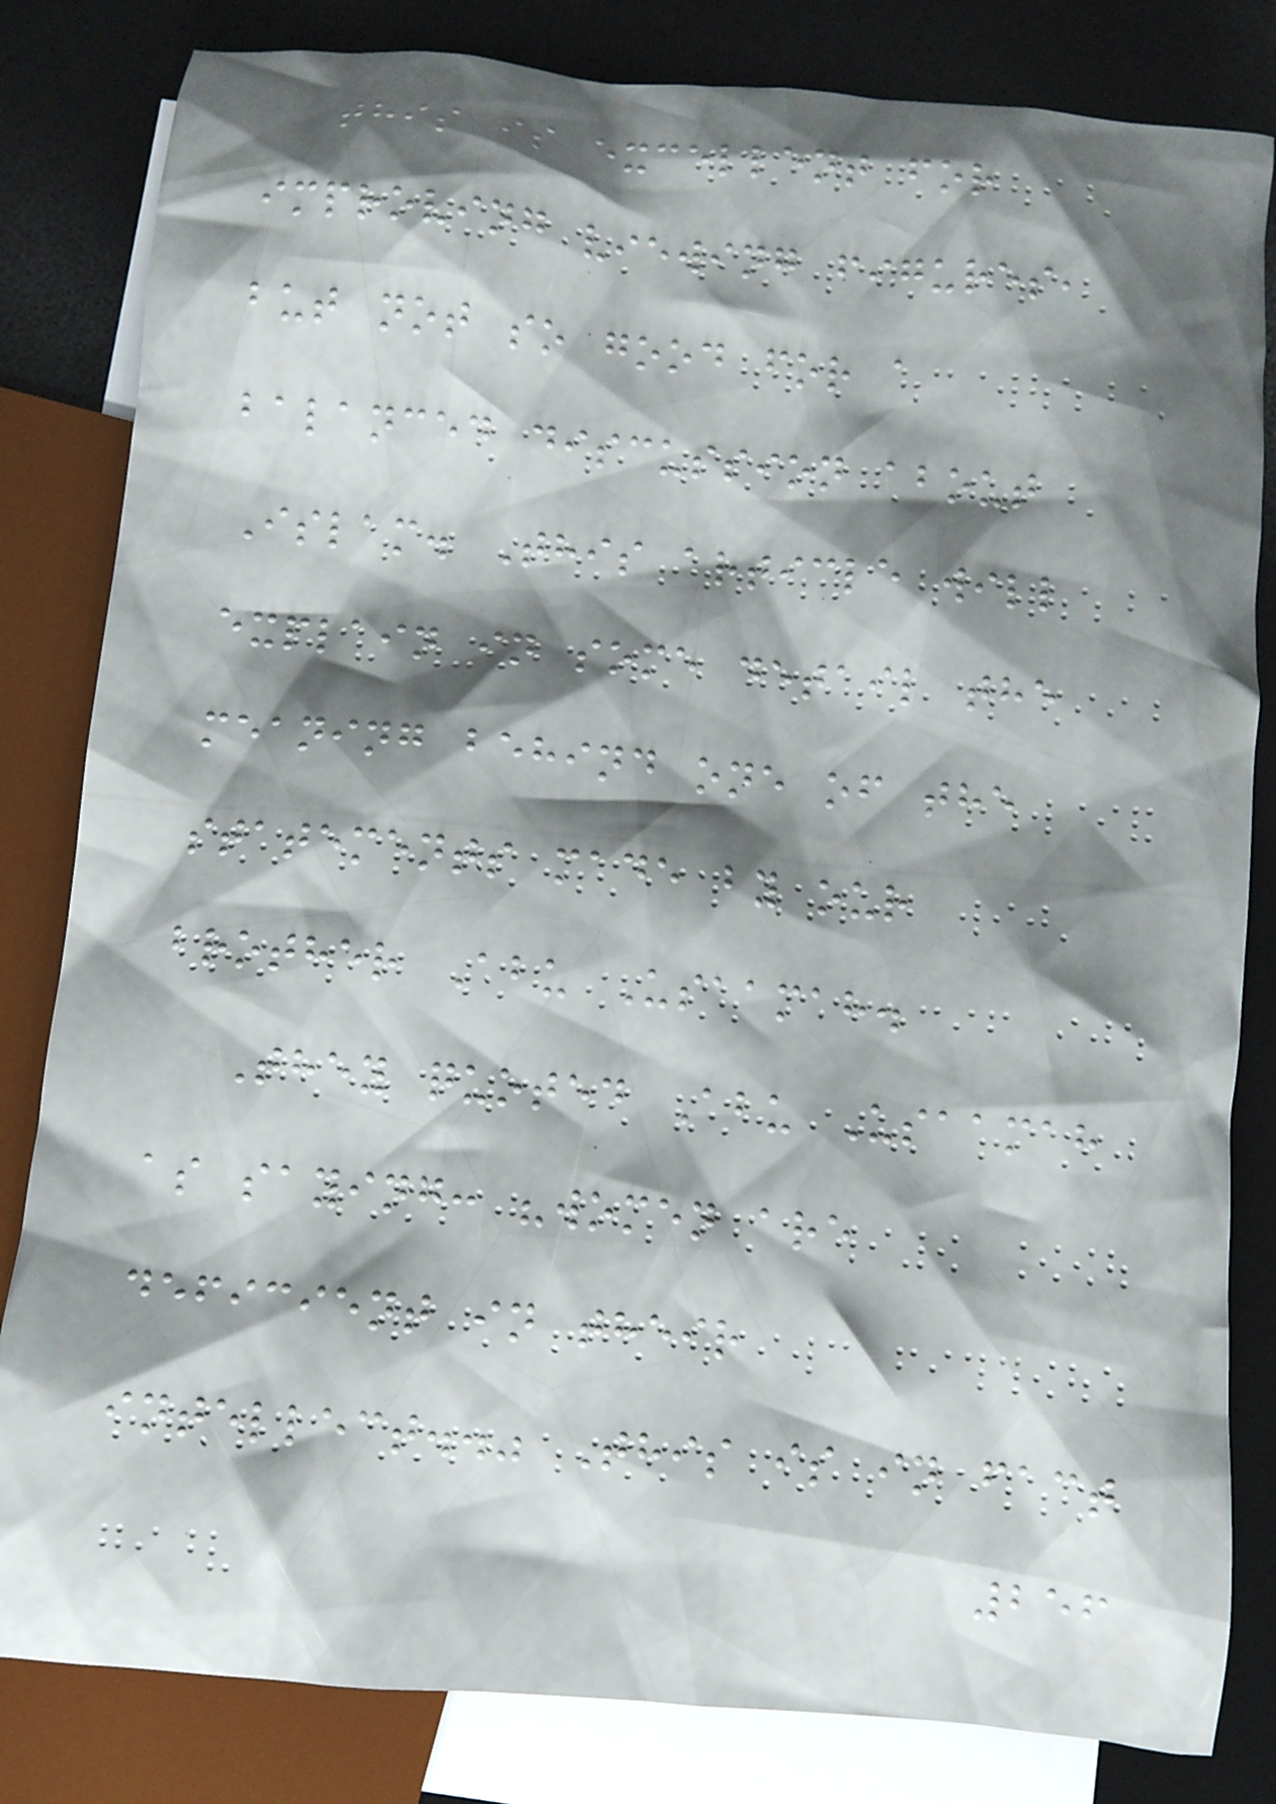this is excellent for
improving viewing figures,
but not so good for a
balanced discussion about
Islam. This article will
explain in some detail the
meaning behind one of the
statements made by our
brother Abu Usaamah.
They quoted Abu Usaamah
as saying: "women are
deficient in their
intellect.." This is in fact
256
